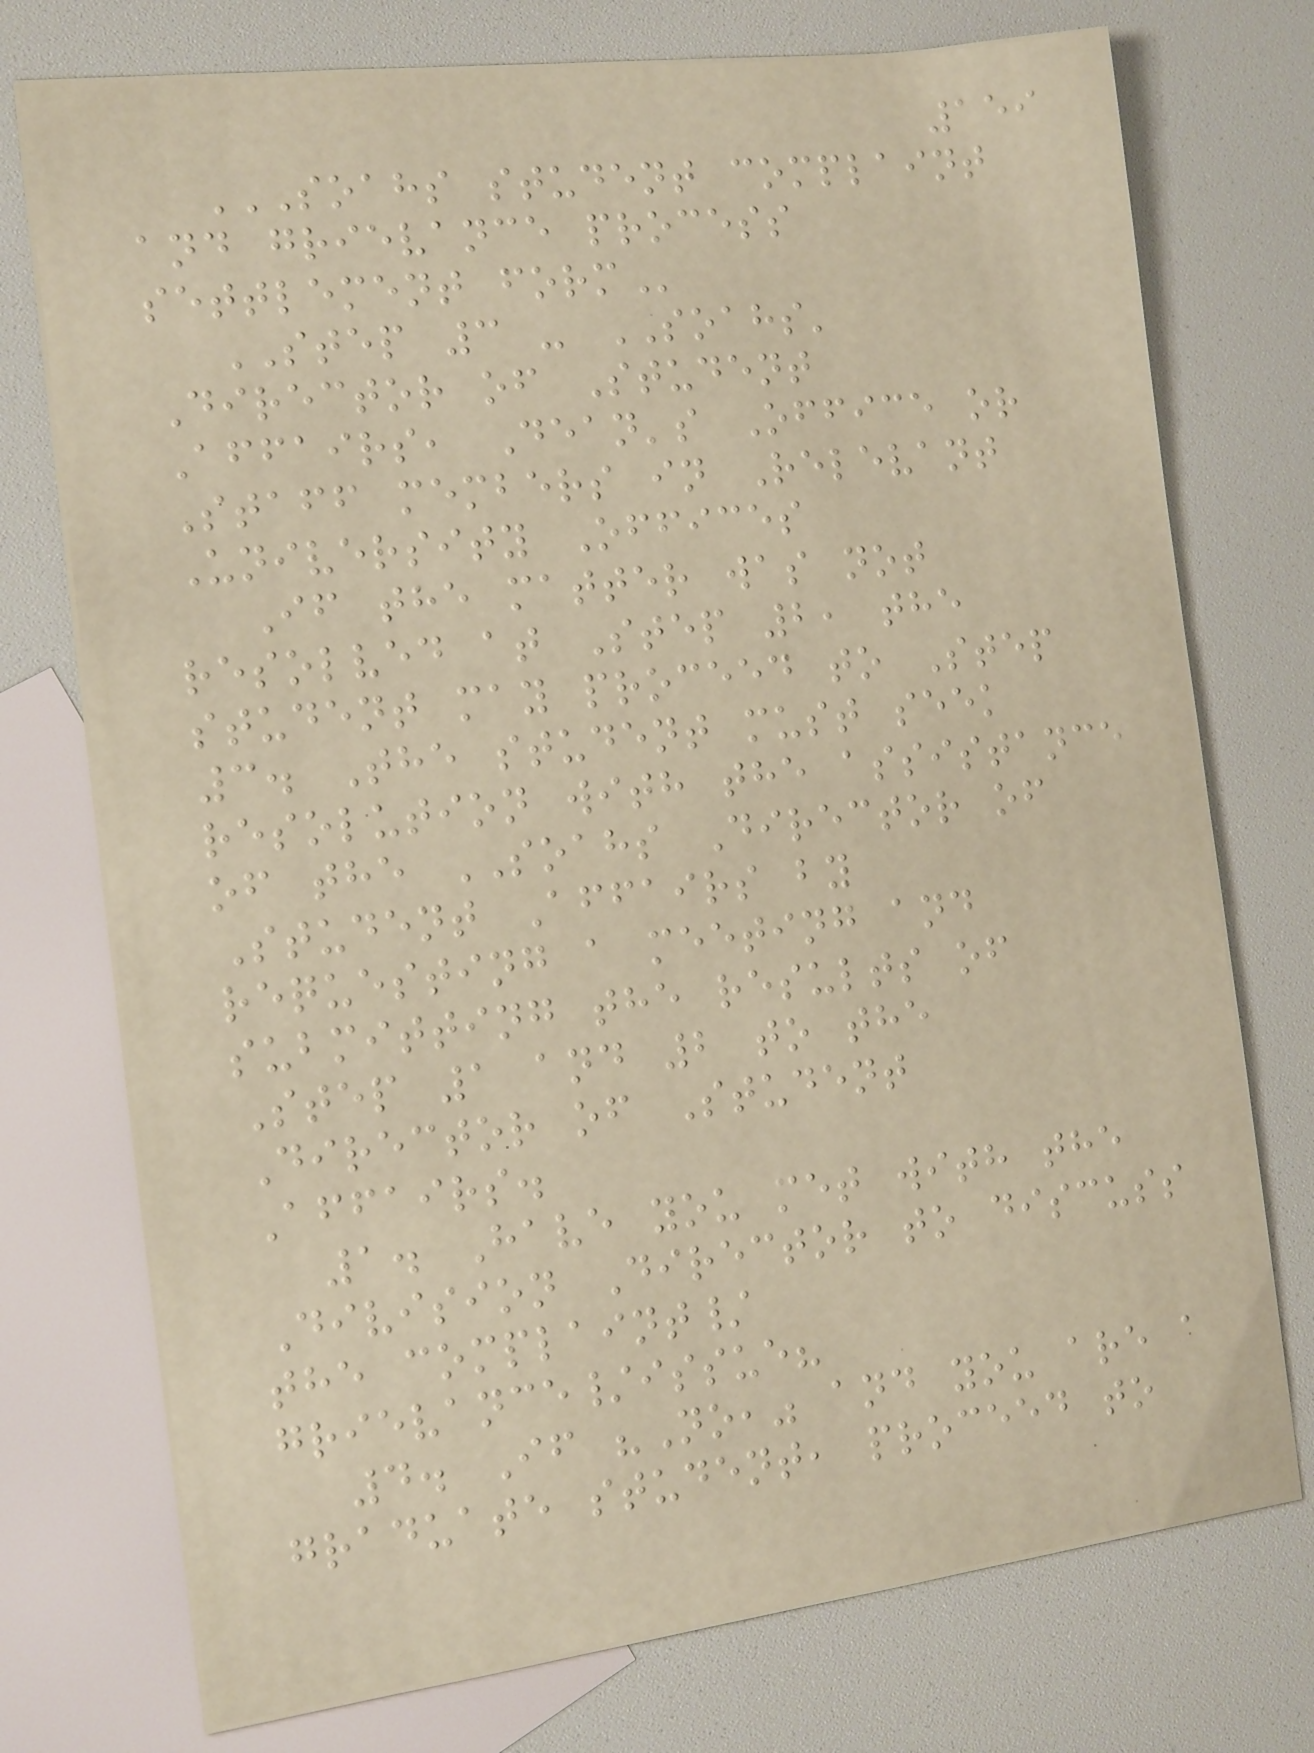159
SOAHS STUDENT COMPLAINT
AND GRIEVANCE PROCESS
SETTLEMENT FORM
STEP 3 - SOAHS'
Director of Student
Affairs, Dean's Office or
Staff members in Relevant
University Offices
If the matter was not
resolved at Step 2, the
student may proceed to Step
3. The student must seek
resolution with the assistance
of the SOAHS Director of
Student Affairs by
requesting a meeting and
submitting the results of
Step 1 and 2 to the
Director of Student
Affairs.
1. Have you met with the
Division Director to discuss
the complaint/
grievance/issue?
4. If "No," and you are a
graduate student, proceed to
